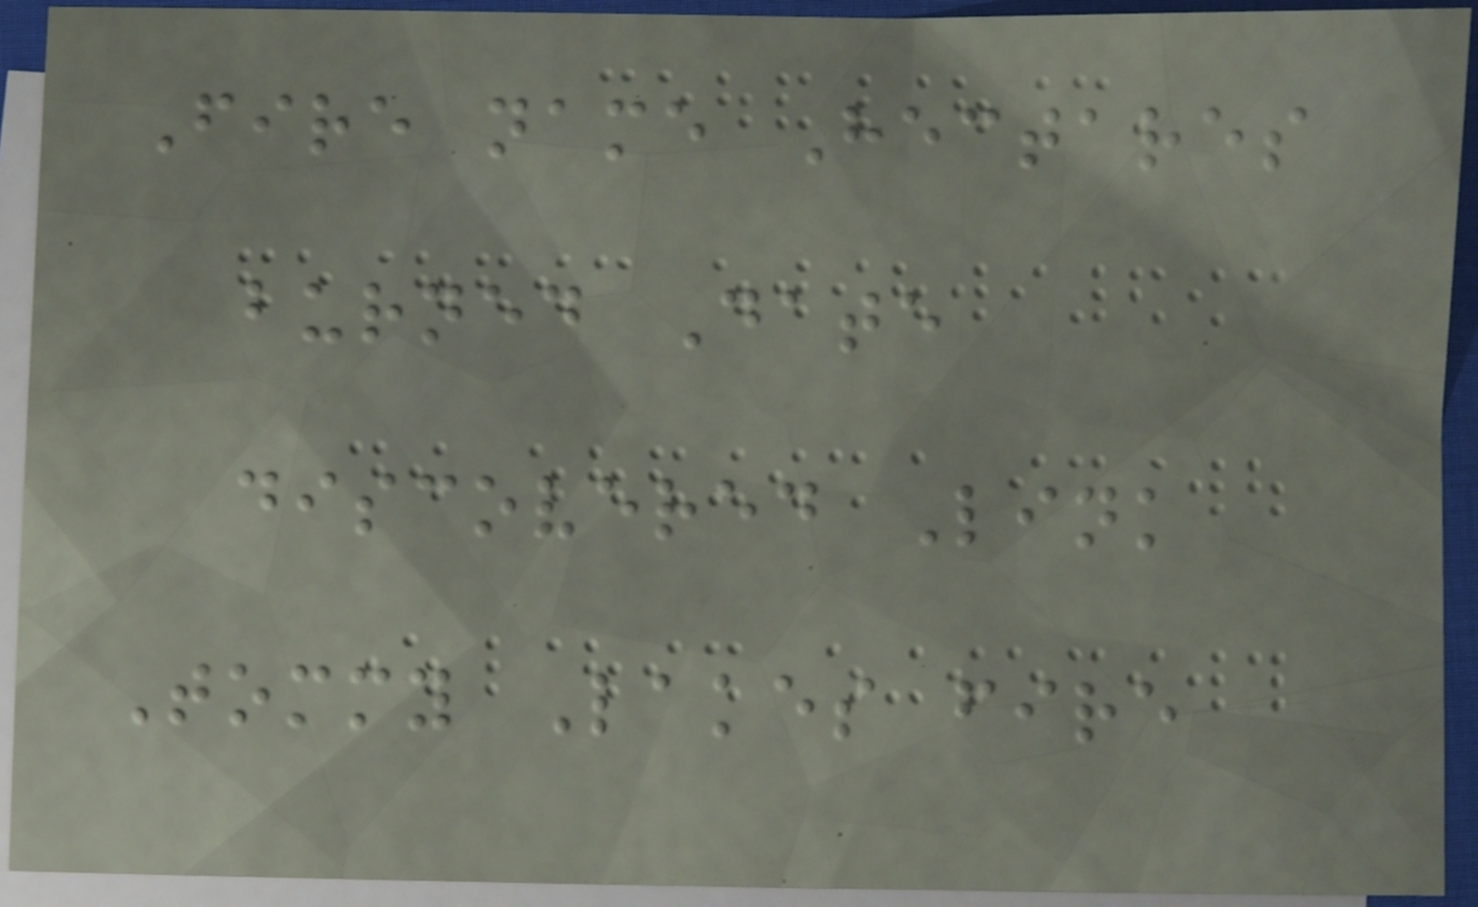Fire name Hectares
burned Date
discovered Link
Tommy Lakes fire
